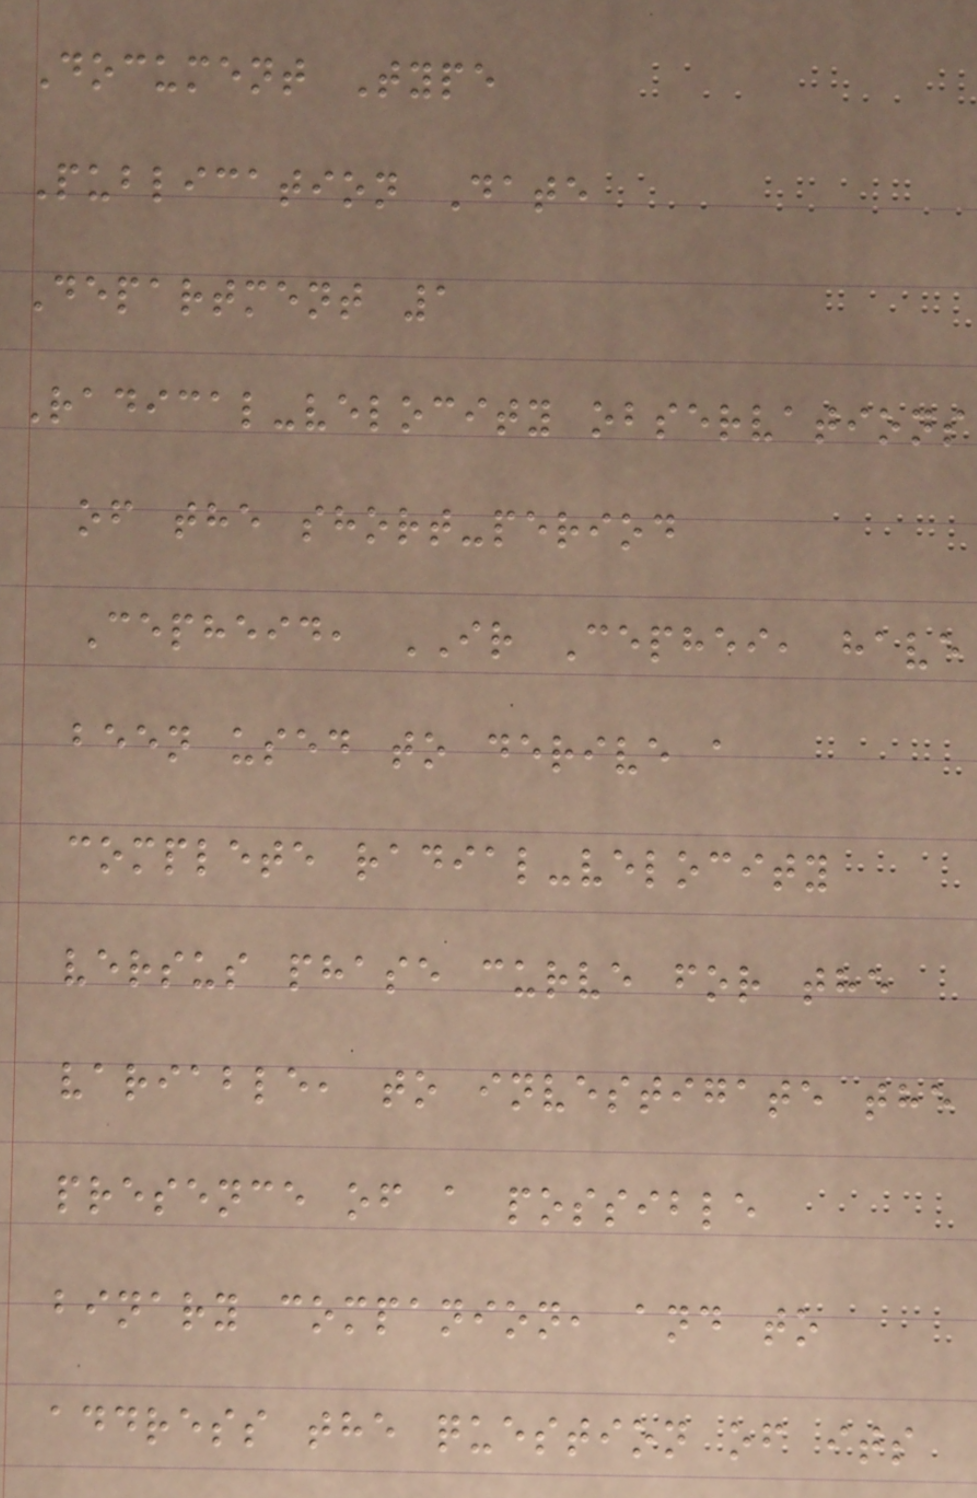Document Type
Publication Date
Department 1
Radical-velocity observations
of the short-period
Cepheid, IR Cephei, have
been used to derive a
complete radial-velocity
versus phase curve for the
variable, to investigate the
presence of a possible
binary companion, and to
address the question of its
